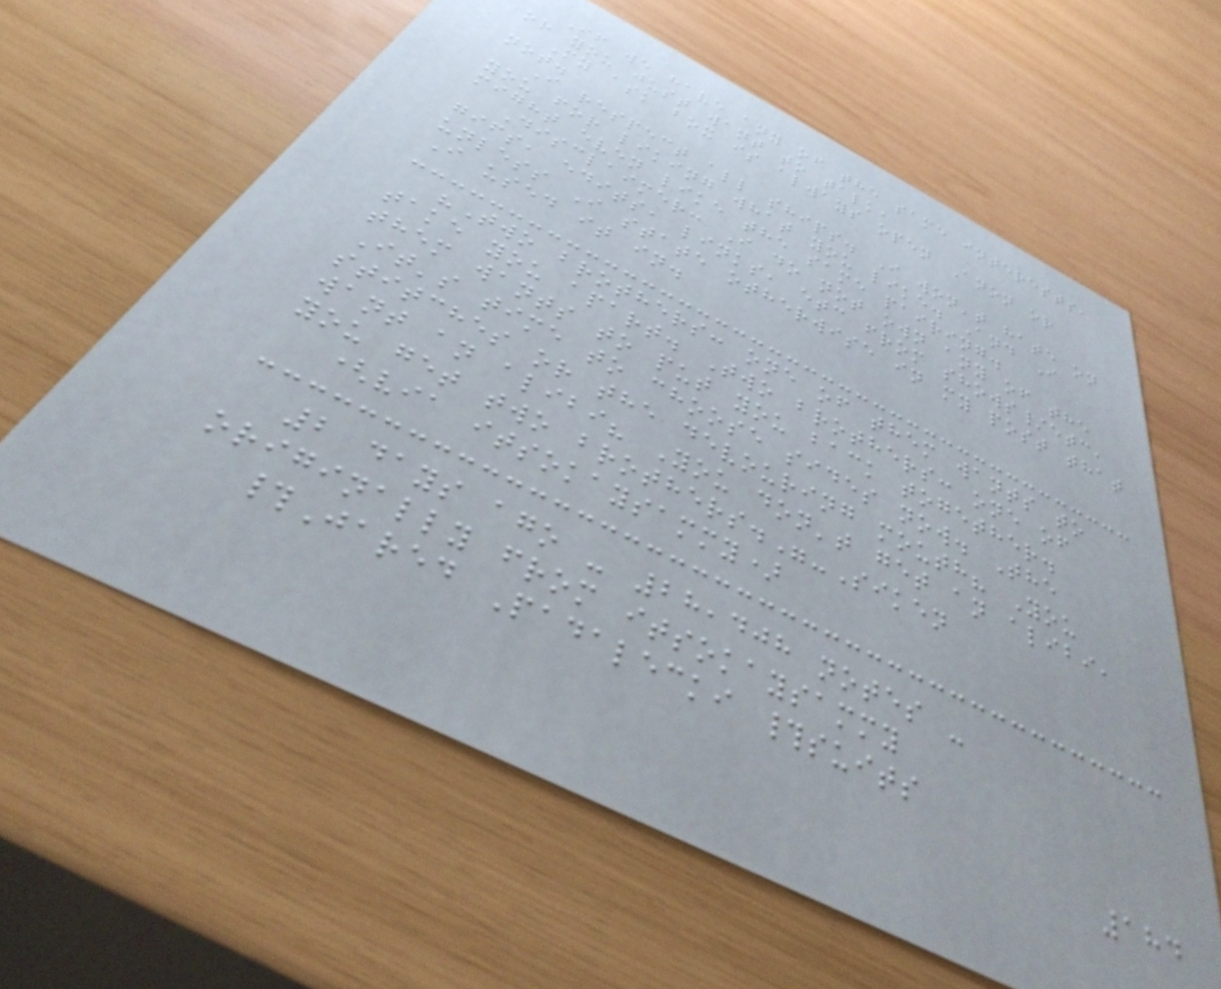If we have any of the same interests,
or you just want to talk,
My ask box is always open Anon or
not.
I respect all ships. I won't hate on
you for liking what you like. And I
might even like the same pairing.
Disclaimer: I do not own any of the
gifs, edits, links, etc from shows/etc,
unless I state otherwise in my post that
I used it in.
"Two brothers: one of them wants to
take you apart. Two brothers: one of
them wants to put you back together.
It's time to choose sides now. The
stitches or the devouring mouth? You
want an alibi? You don't get an alibi,
you get two brothers."-Siken
(via itsokaysammy)
2 days ago - 28,408 notes -
originally from itsokaysammy
#Jared Padalecki #suits
184
